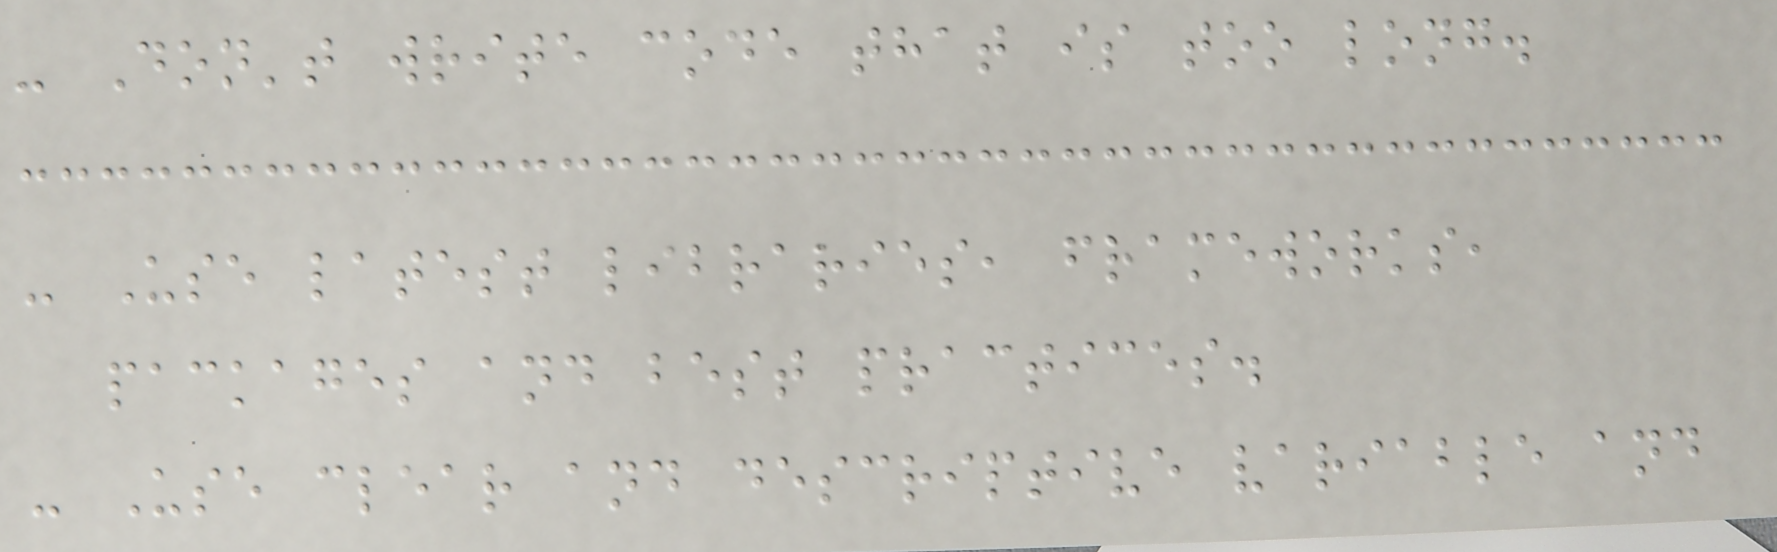- Don't write code that is too long.
- Use latest libraries, frameworks,
packages and best practices.
- Use clear and descriptive variable and
